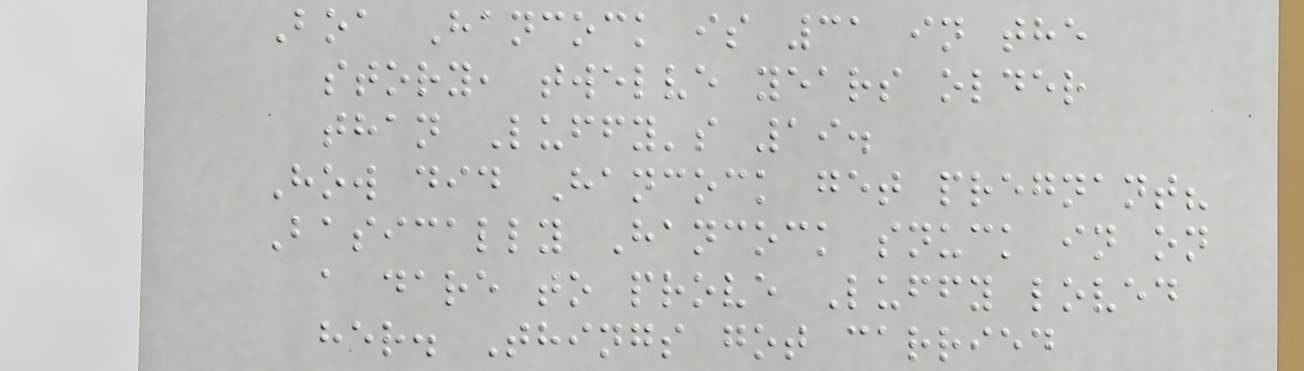Boa Hancock is 31 in the
story, twelve years older
than Luffy's 19.
How did Hancock get pregnant?
Basically Hancock snuck in on
a dare to prove Luffy loved
her. Things got carried
